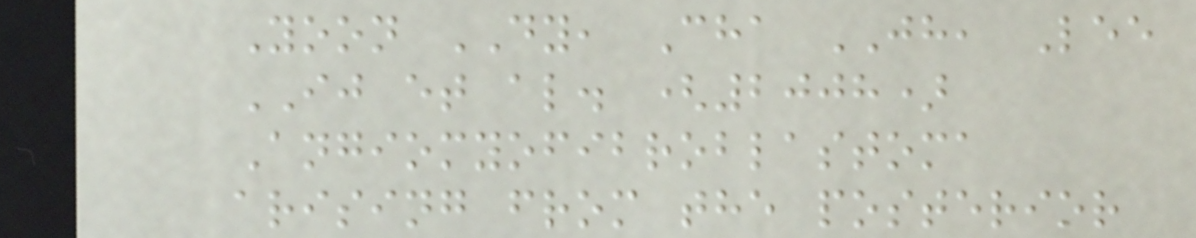Yoon DY, Cha JH, Lee
IJ et al. (2008)
Angiomyofibroblastoma
arising from the posterior
